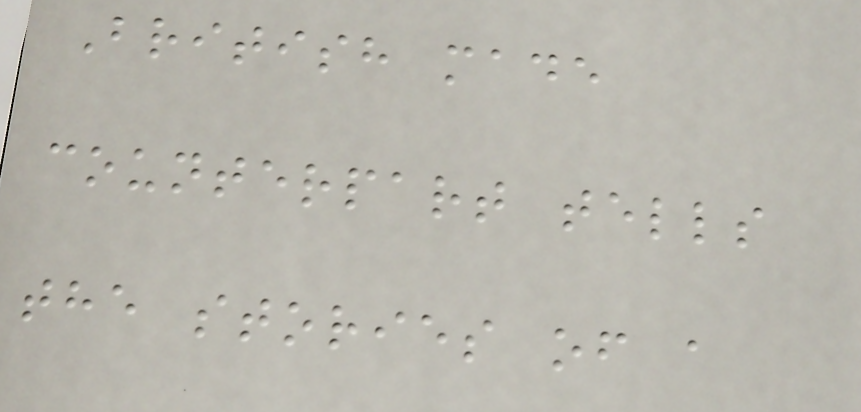British made
counterpart tells
the stories of a
